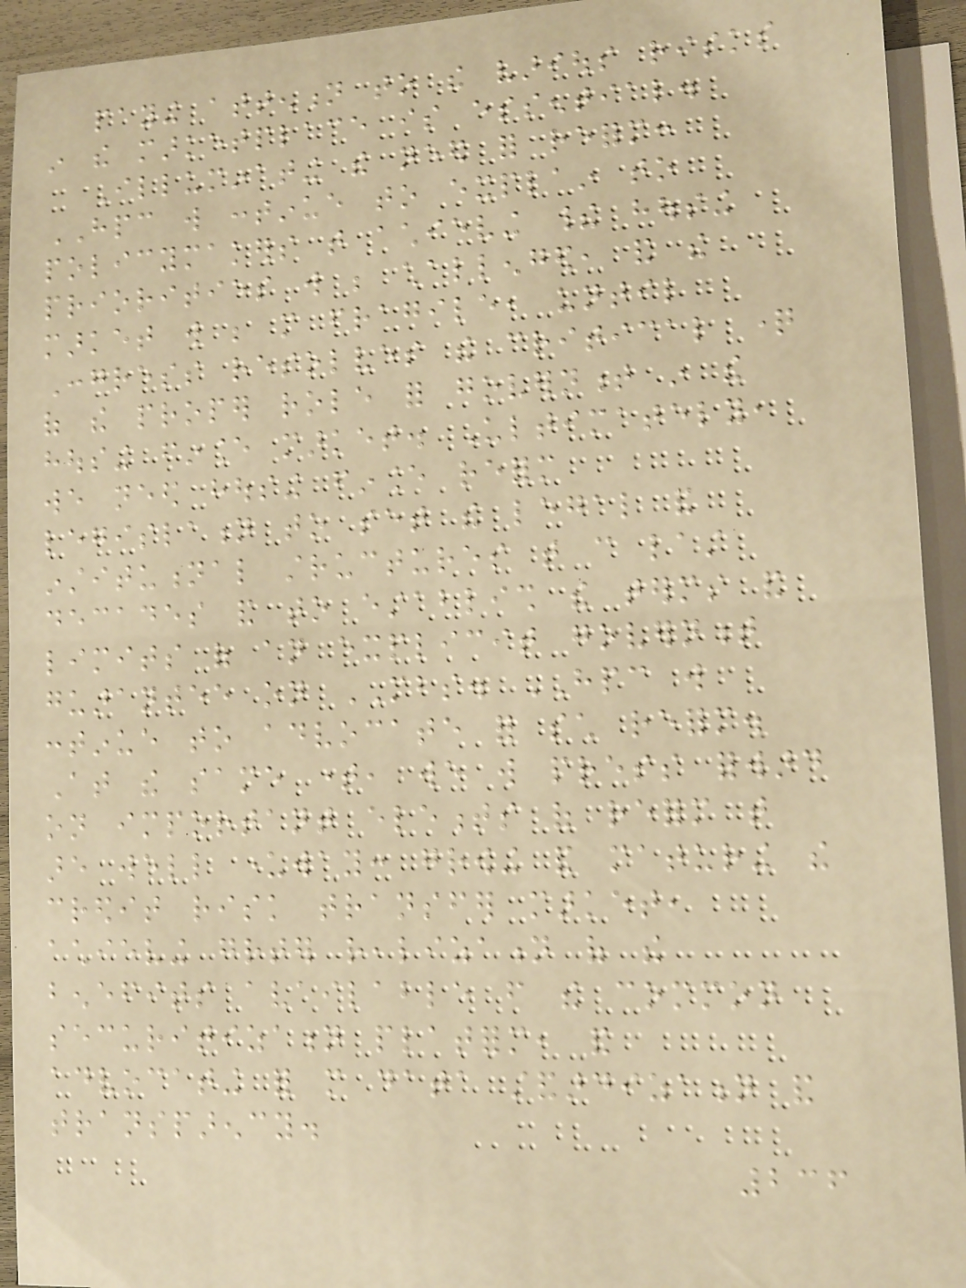paying attention to the various risks
in the marketplace is essential.
Illuminating the need for reform:
HPC will continue to explain to
policymakers that achieving their housing
priorities will be challenged, and the
market will be more fragile, until
Congress resolves the critical question
of the proper role for government in the
housing finance market. Ultimately,
we need housing finance reform
legislation to set the legal and
institutional structures that can last
decades and to establish the terms and
limits of an explicit government
guarantee on MBS. HPC will
continue to advocate for such reform.
At the same time, we will press forward
on important elements of reform that
are well underway: growing and maturing the
credit risk transfer market,
achieving greater realization of the
benefits available from the common
securitization platform, and
advocating for more data standardization and
transparency.
236
